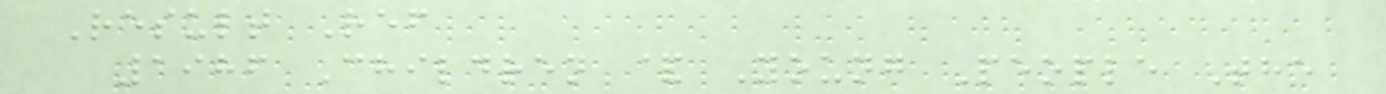Result Ref
1986 Children & Young People The
